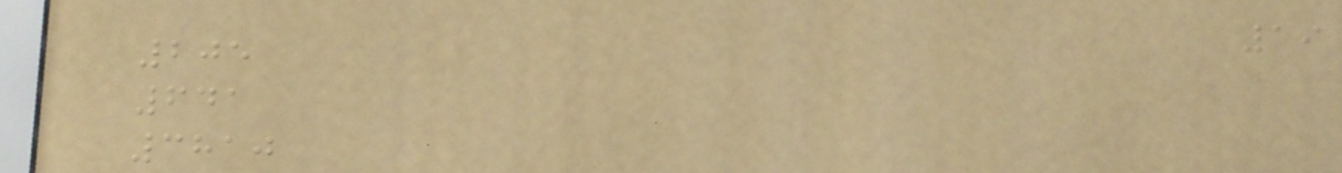19
205
641
3810
